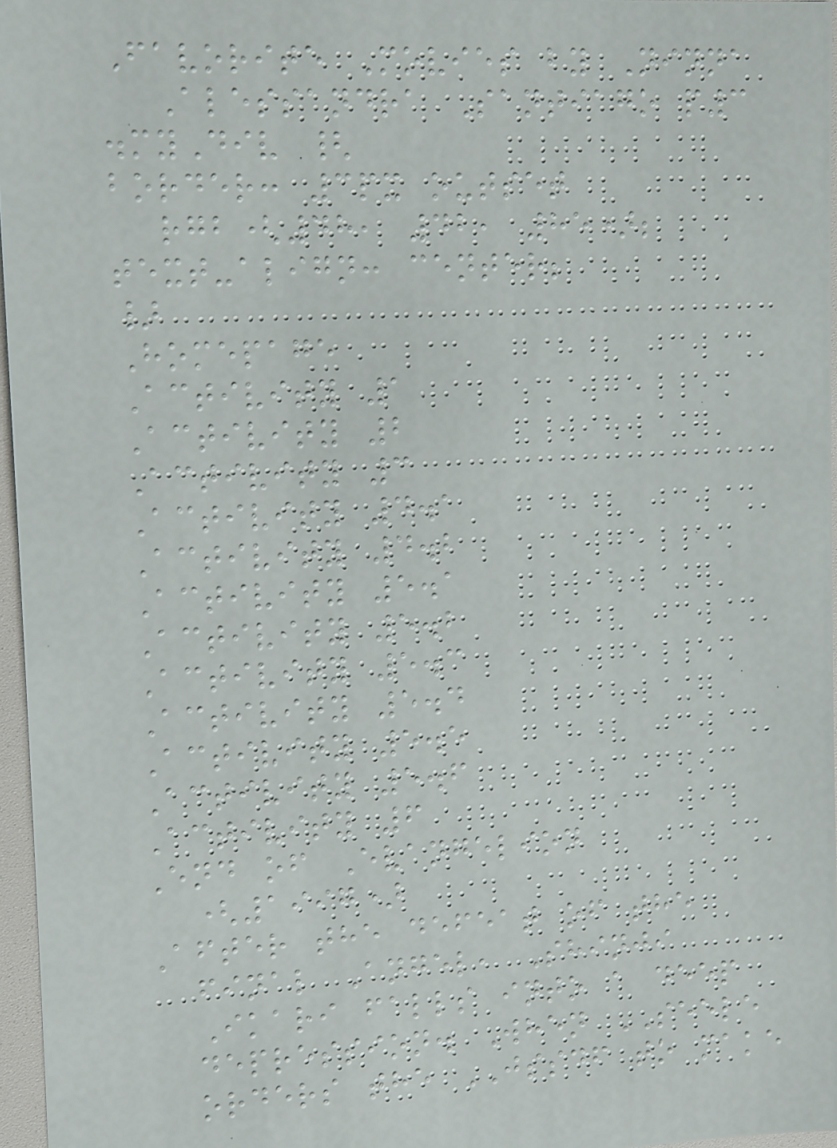Favorite Movies by Ninna
Alessandra Santiago p3
.myDiv {
border: 3px outset
rgb(48, 42, 85);
text-align: center;
}
Homepage
Activity 1
Activity 2
Activity 3
Activity 4.1
Activity 4.2
Activity 5.1
Activity 5.2
Activity 5.3
Activity 5.4
Activity 5.5
Activity 5.6
Activity 6
End of Evangelion
(1997)
After the defeat of the
final Angel, Shinji
Ikari falls into a deep
depression. When SEELE
orders the JSSDF to make
